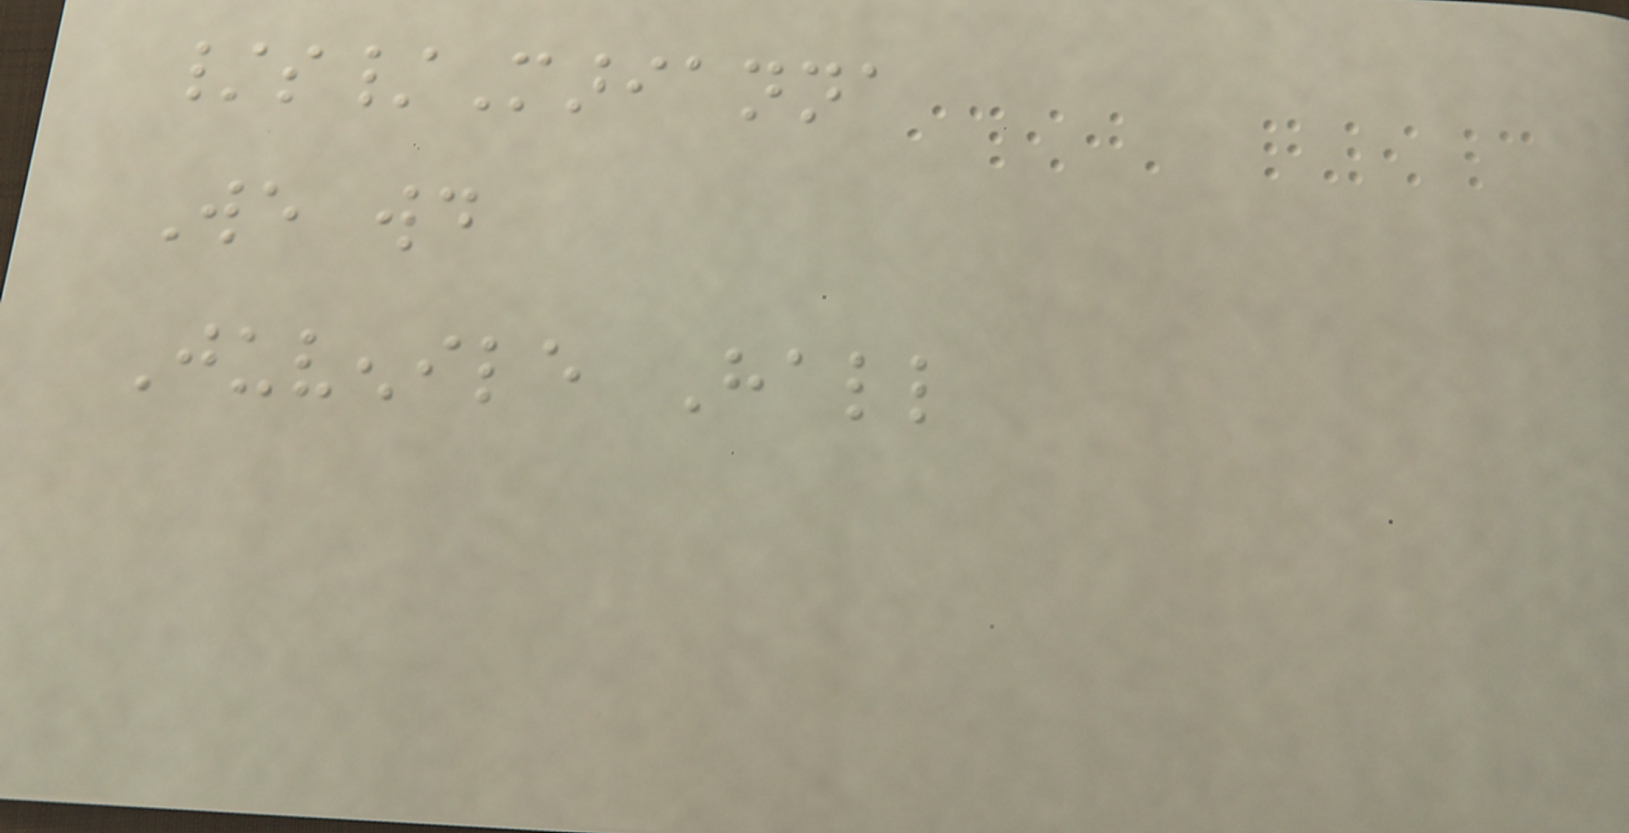/s/Marianna
We would
Juvenile Hall
